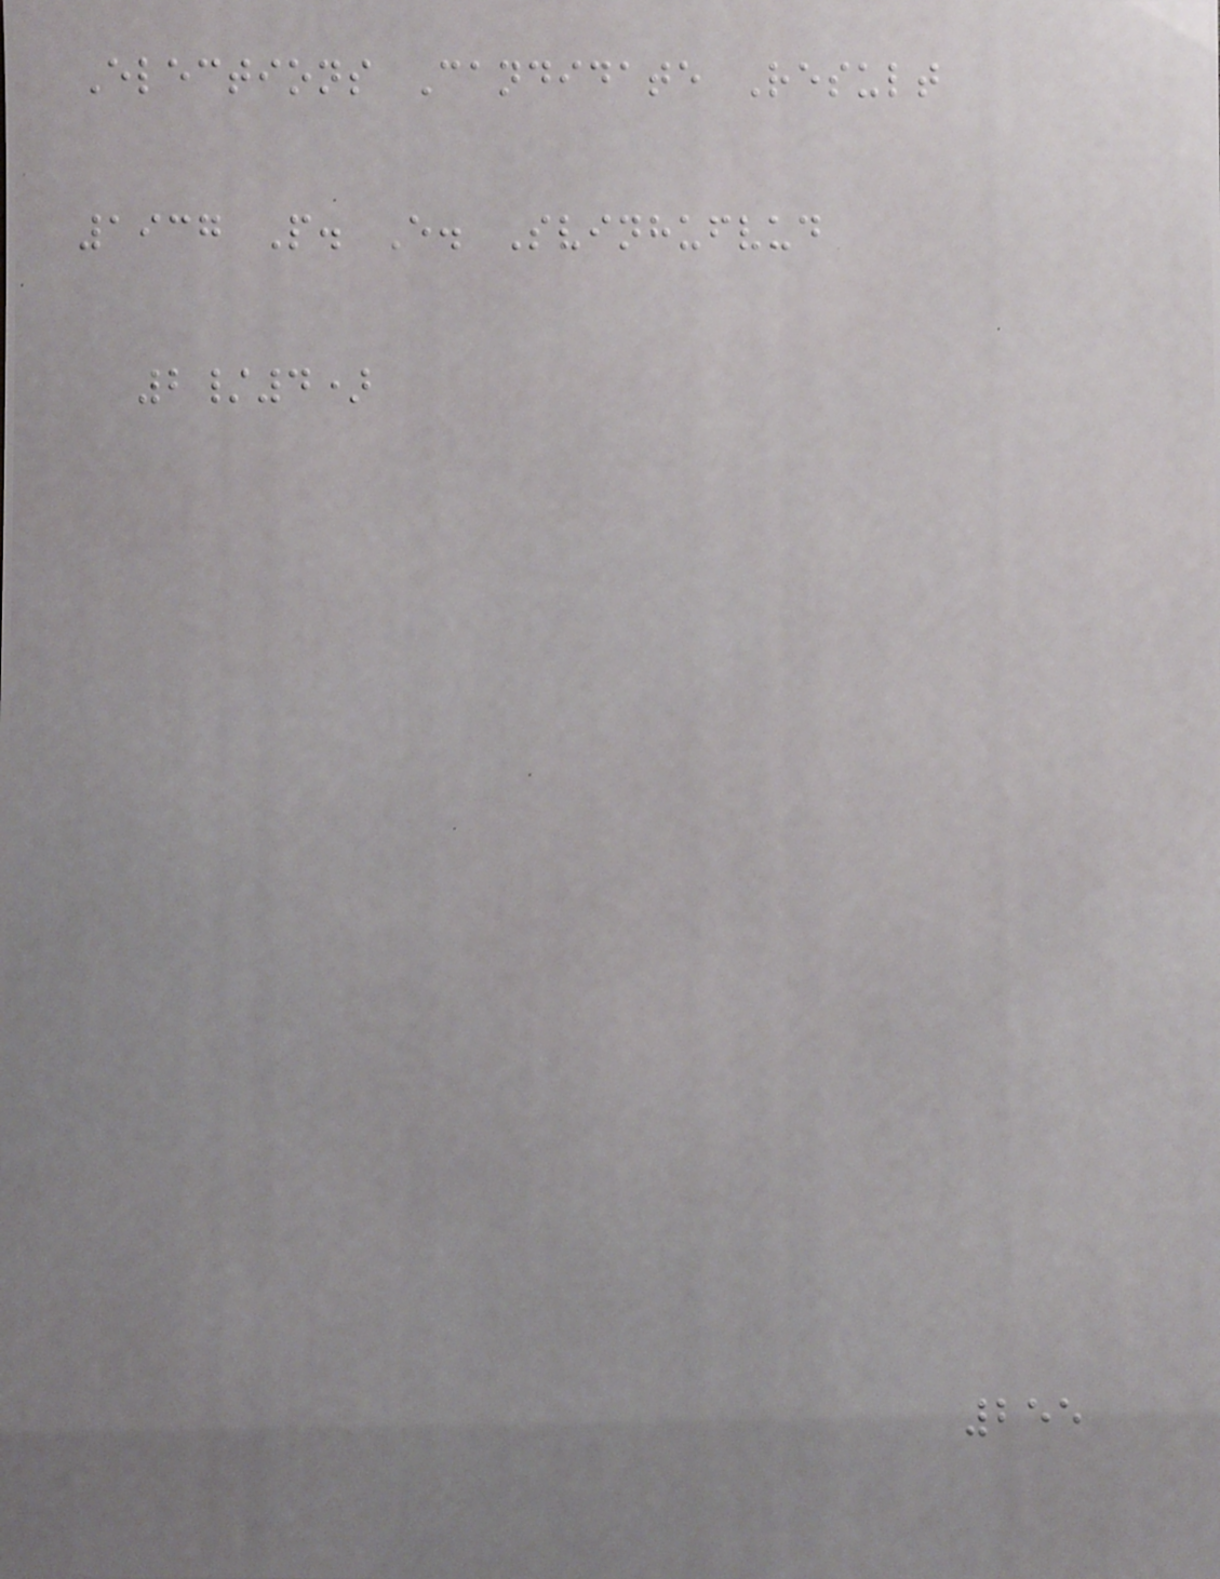Elections Candidate Result
1937 P. E. Svinhufvud
2/4)
255
